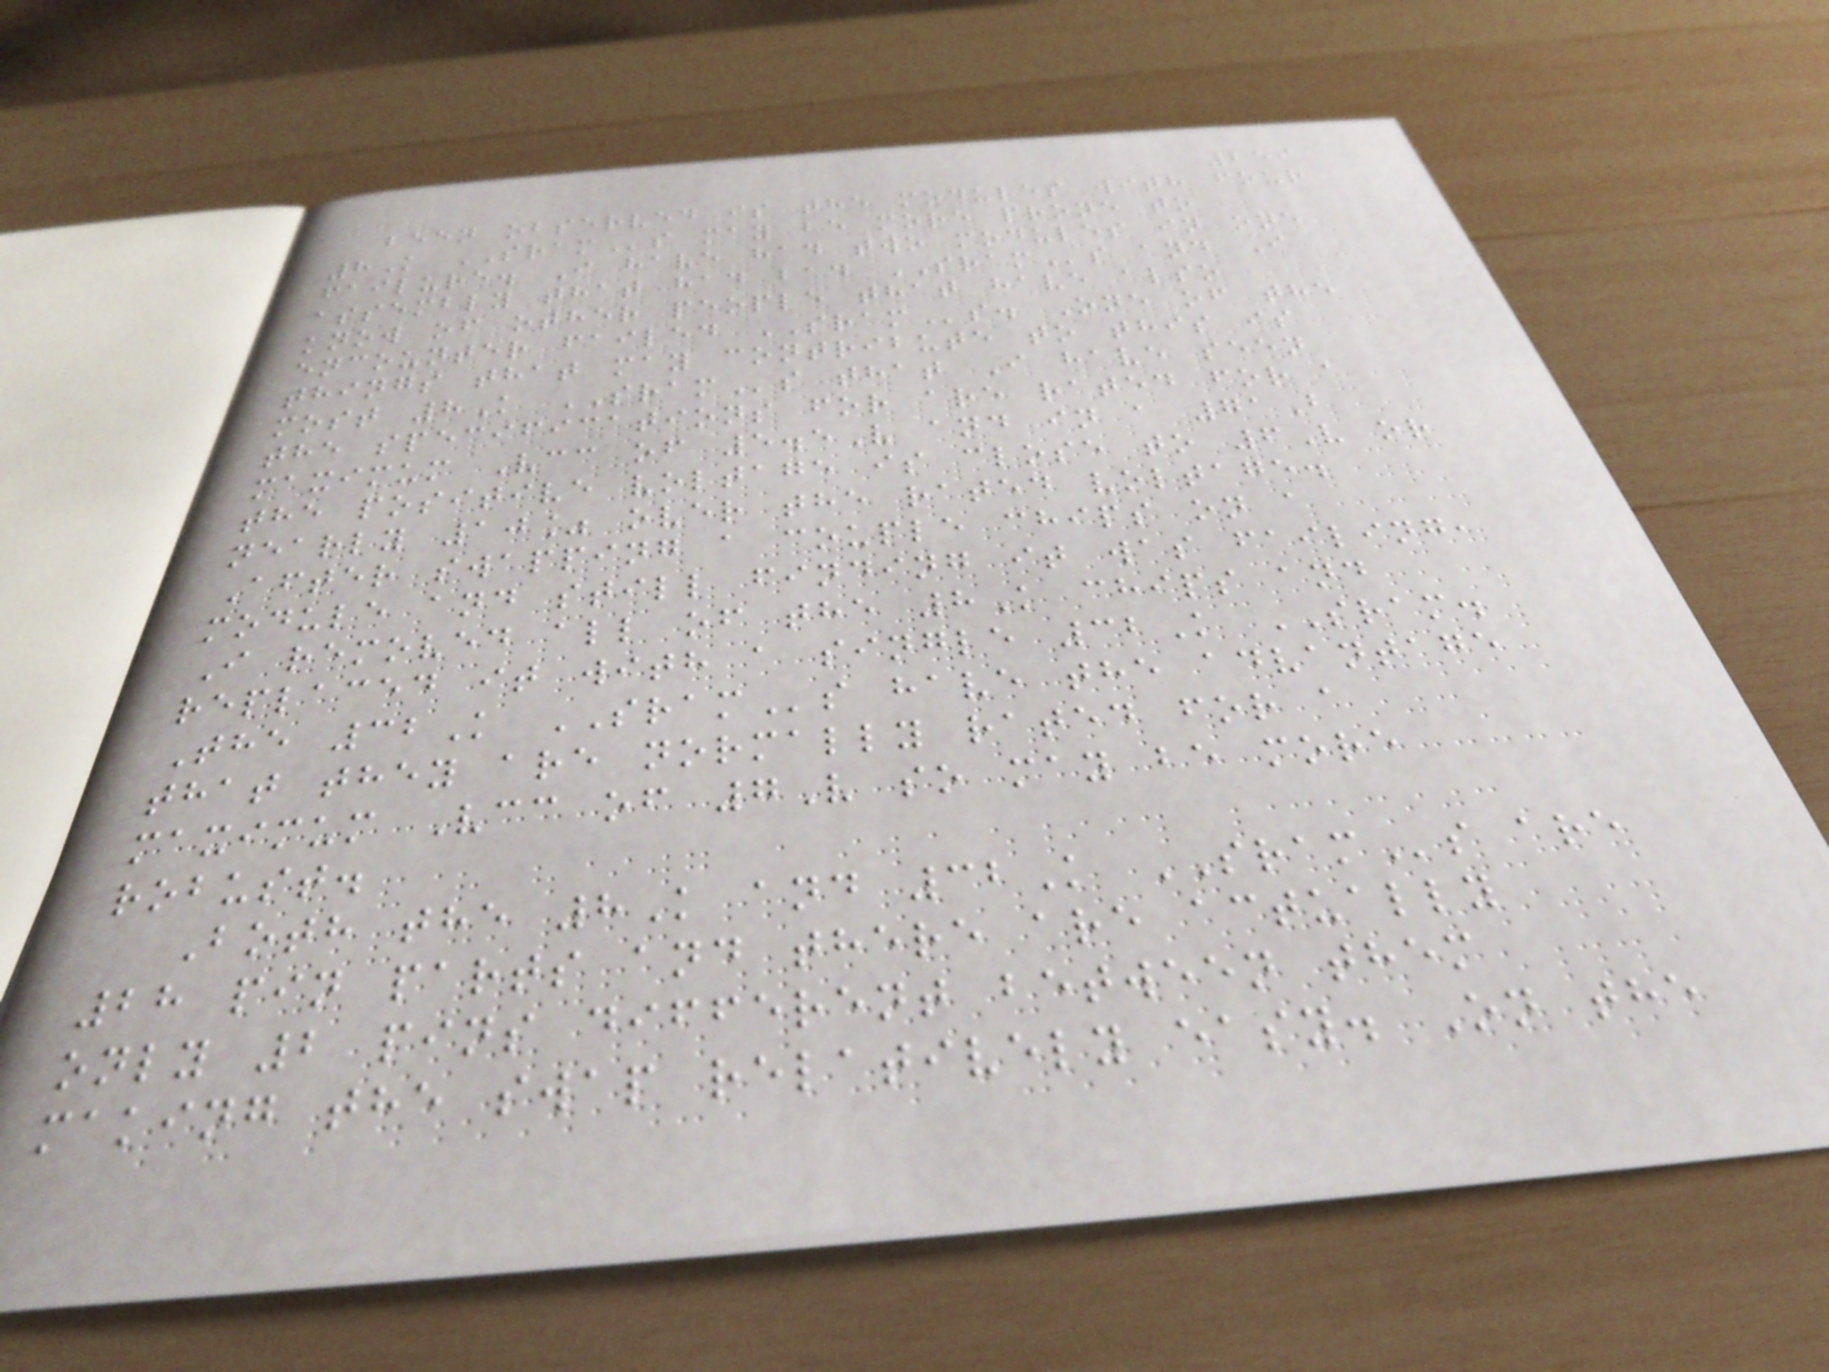259
been observed is the modules with four
8K SRAMs may be more prone to
failure. I have had two modules in one
assembly that had bad SRAMs and I
know of other people that have also
encounter failed SRAMs. One of the
things that may contribute to this is
most 8K SRAMs that I have seen
the specifications for are rated for a
maximum Vcc of 5.5V and in a 71B
the positive voltage is close to 6V or
nearly 10% over the rated voltage.
After swapping a couple chips on a
module and still finding it was failing,
I removed all of the 8K chips and
replaced it with a single 32K SRAM.
The 32K SRAMs have the advantage
that they are normally rated for a
maximum Vcc of 7V so may be more
robust.
Both the 8K and 32K SRAMs are
28 pin parts and there are actually
only 2 pins different between them
making the swap relatively easy. On the
